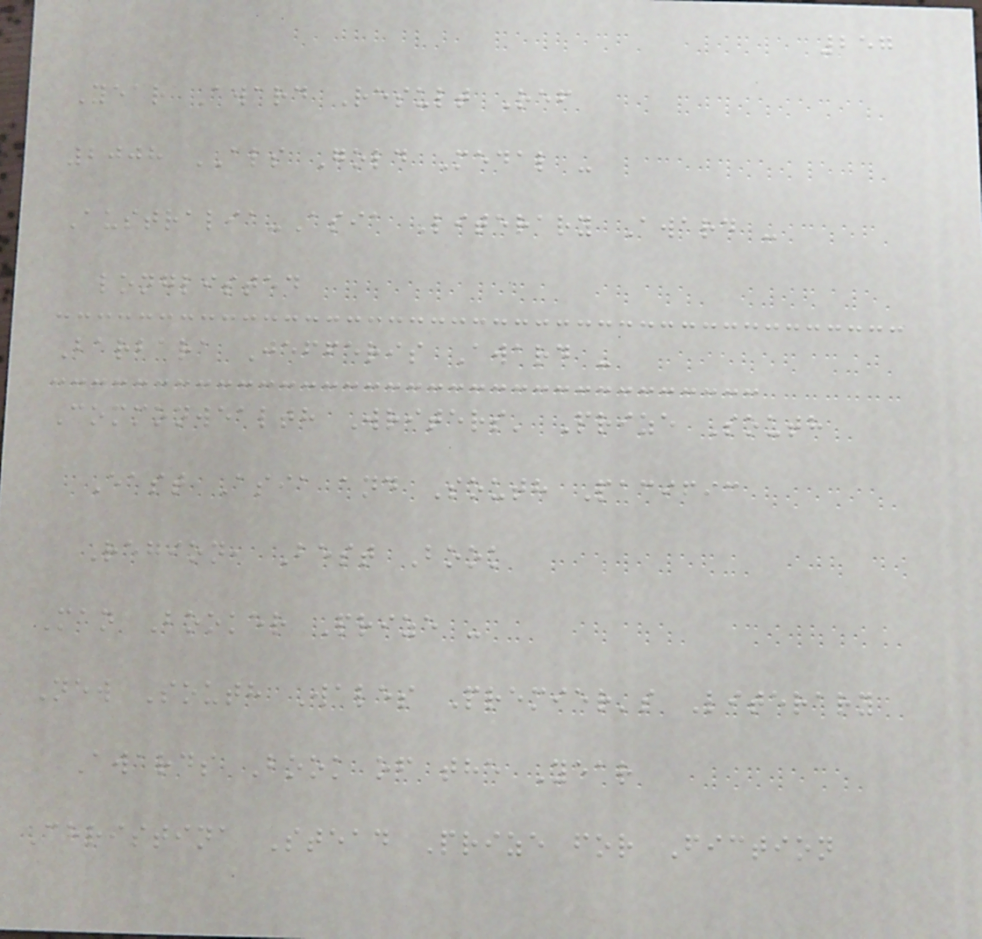257
Year Award Result Ref
2008 ALS Gold Medal -
Australia-Asia Literary Award -
longlisted
Barbara Jefferis Award -
Commonwealth Writers' Prize South
East Asia and South Pacific
Region, Best Book
Man Booker Prize -
New South Wales Premier's Literary
Awards Book of the Year
Christina Stead Prize for Fiction
